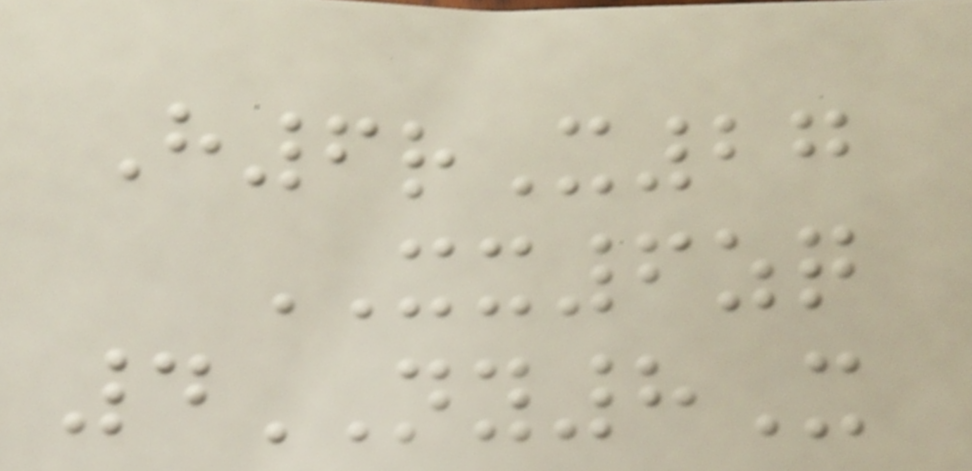H6rX27
XX6zq
4NY8X
